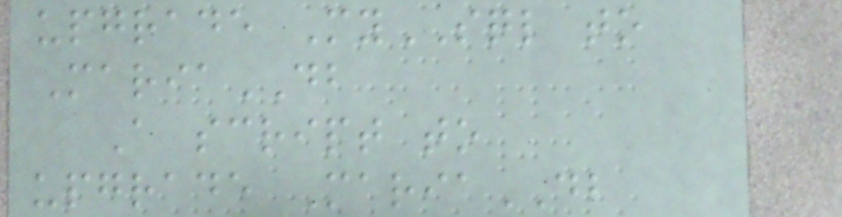upgrade MySQL to
MariaDB
A script to
upgrade MariaDB
